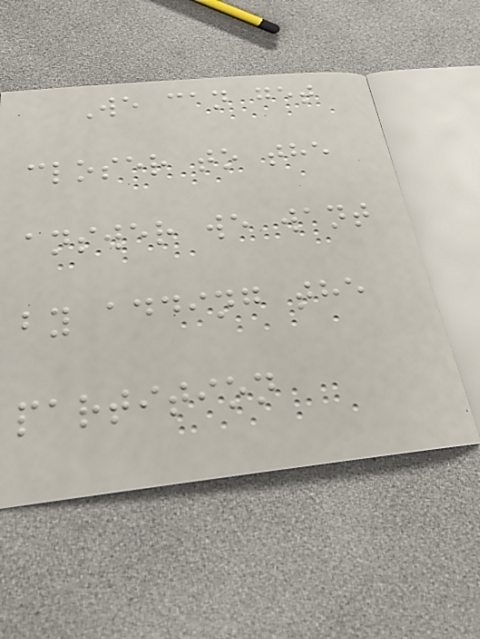We can get
closer to the
answer we want
by adding the
partition
